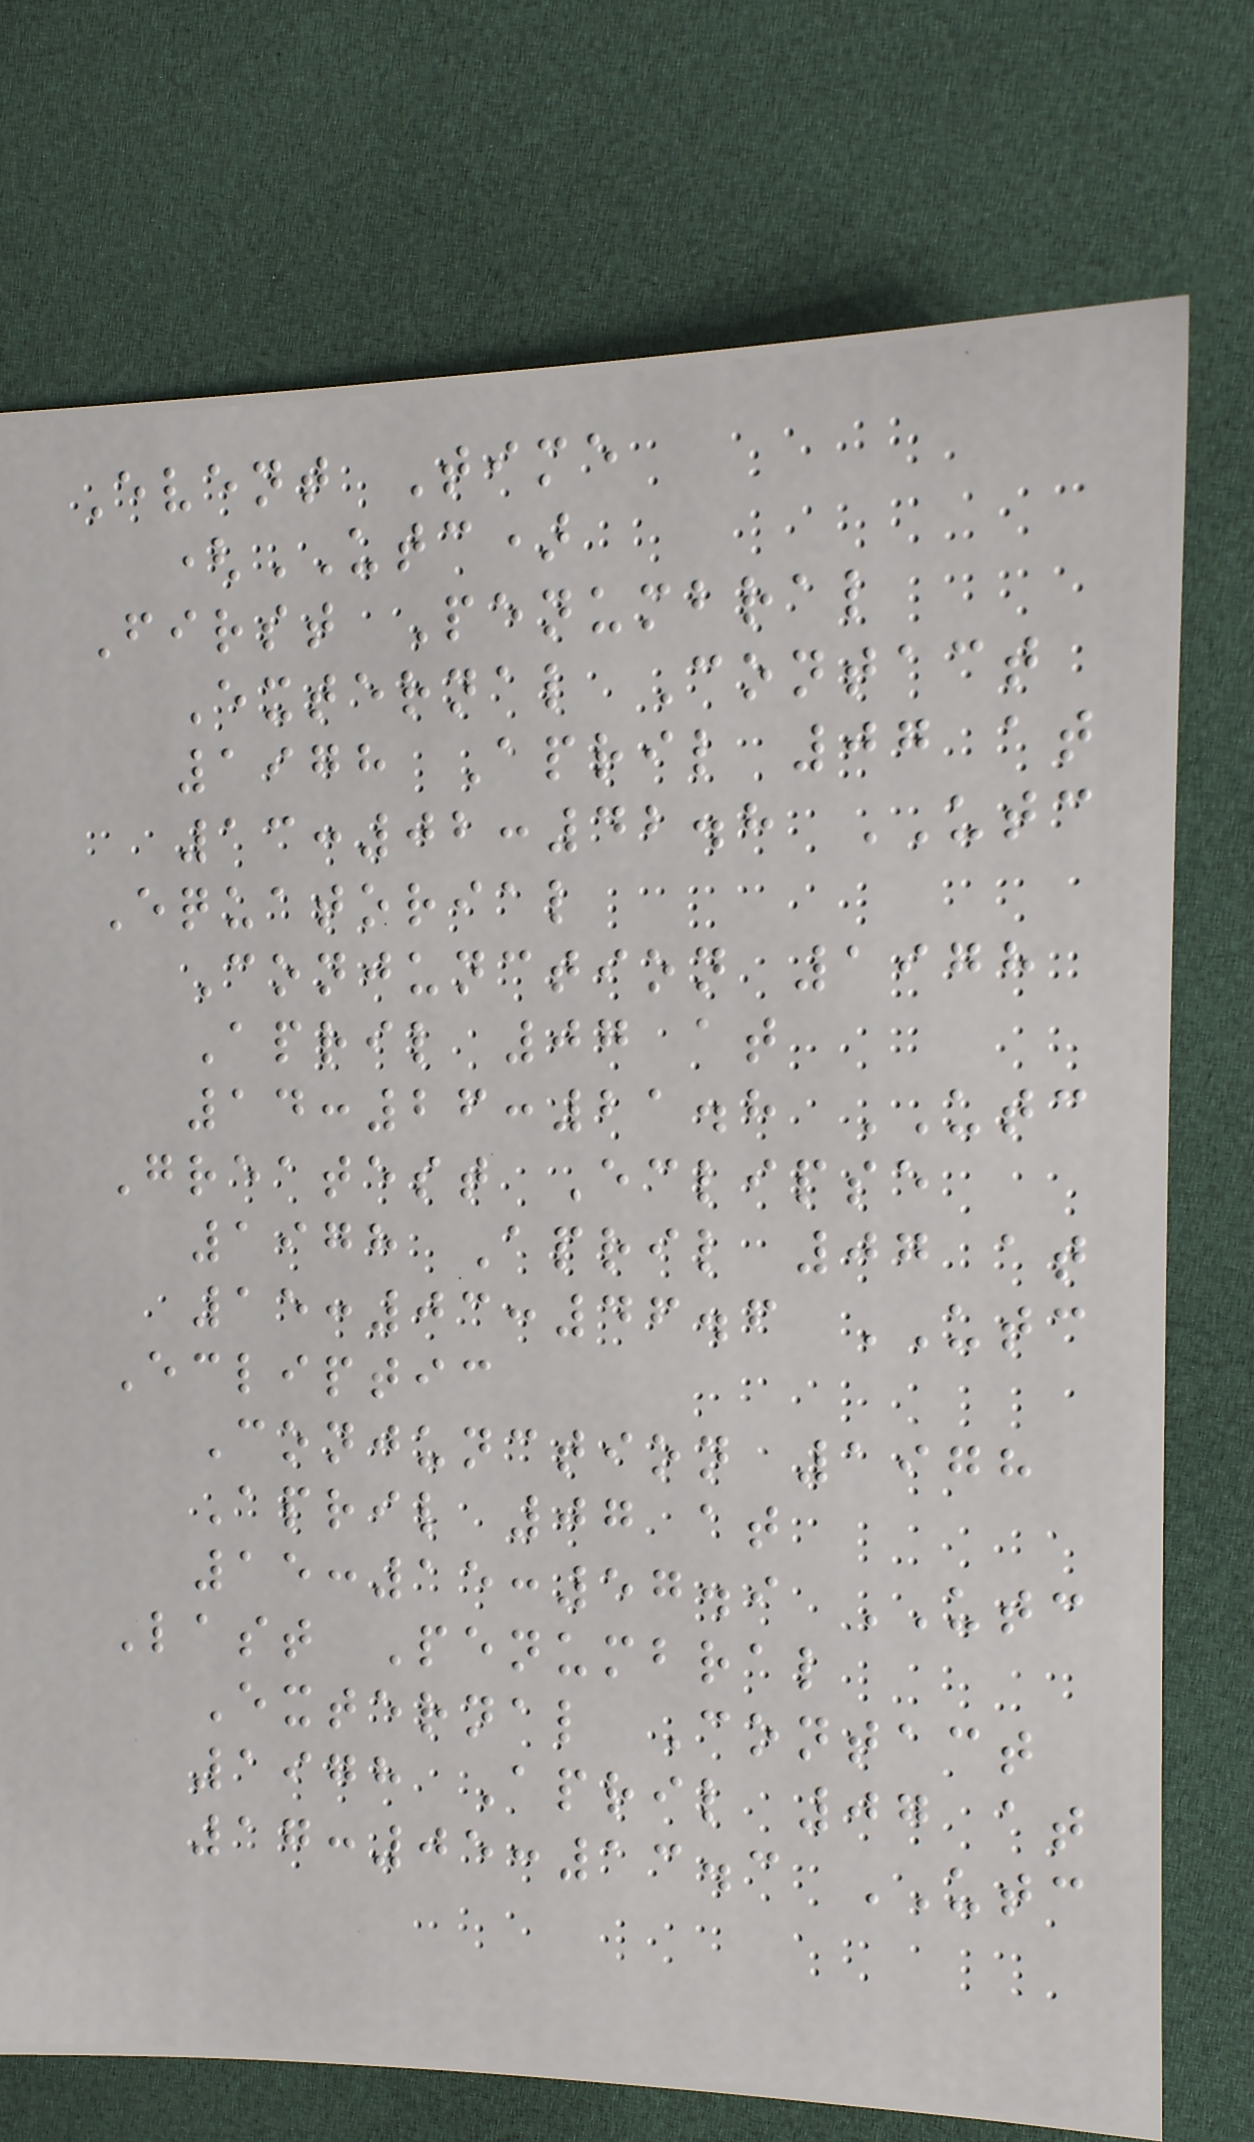Event Time
(UTC)
First Penumbral
External Contact
1978 April 07 at
13:02:42.8 UTC
Equatorial
Conjunction 1978
April 07 at
14:26:21.8 UTC
Greatest Eclipse
1978 April 07 at
15:03:46.6 UTC
Ecliptic
Conjunction 1978
April 07 at
15:15:57.9 UTC
Last Penumbral
External Contact
1978 April 07 at
17:05:13.3 UTC
